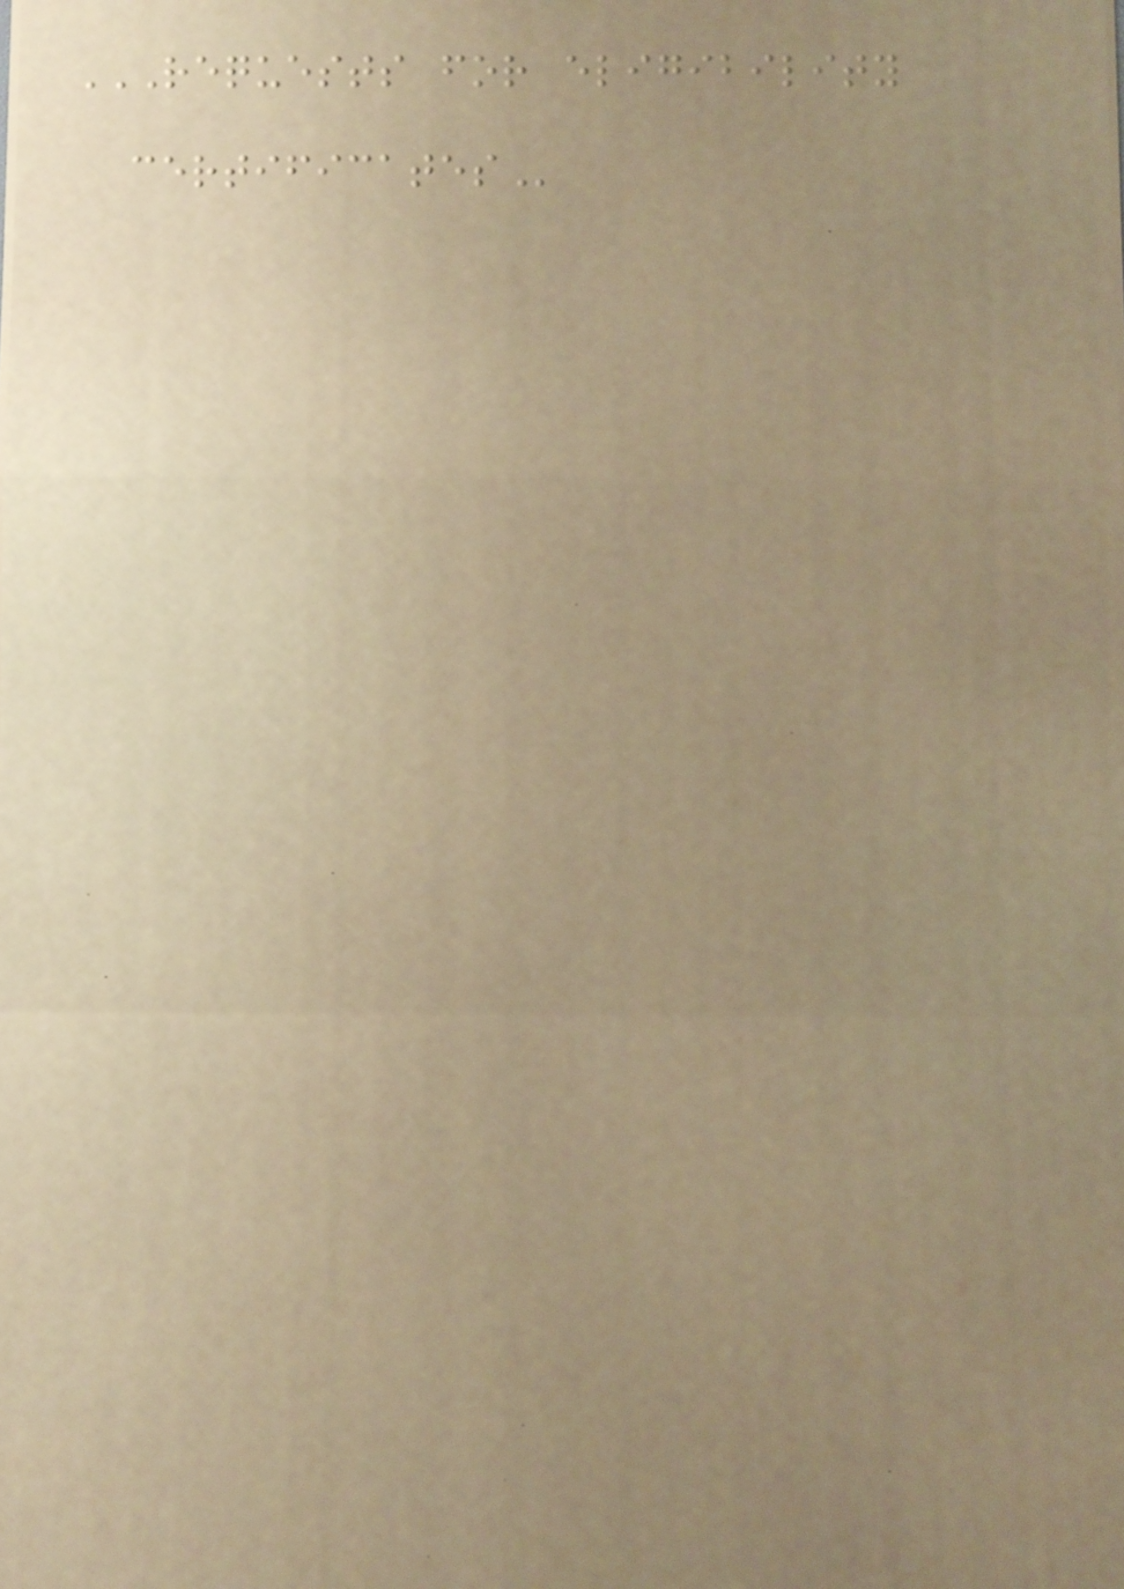REQUESTS FOR ELIGIBILITY
CERTIFICATES
